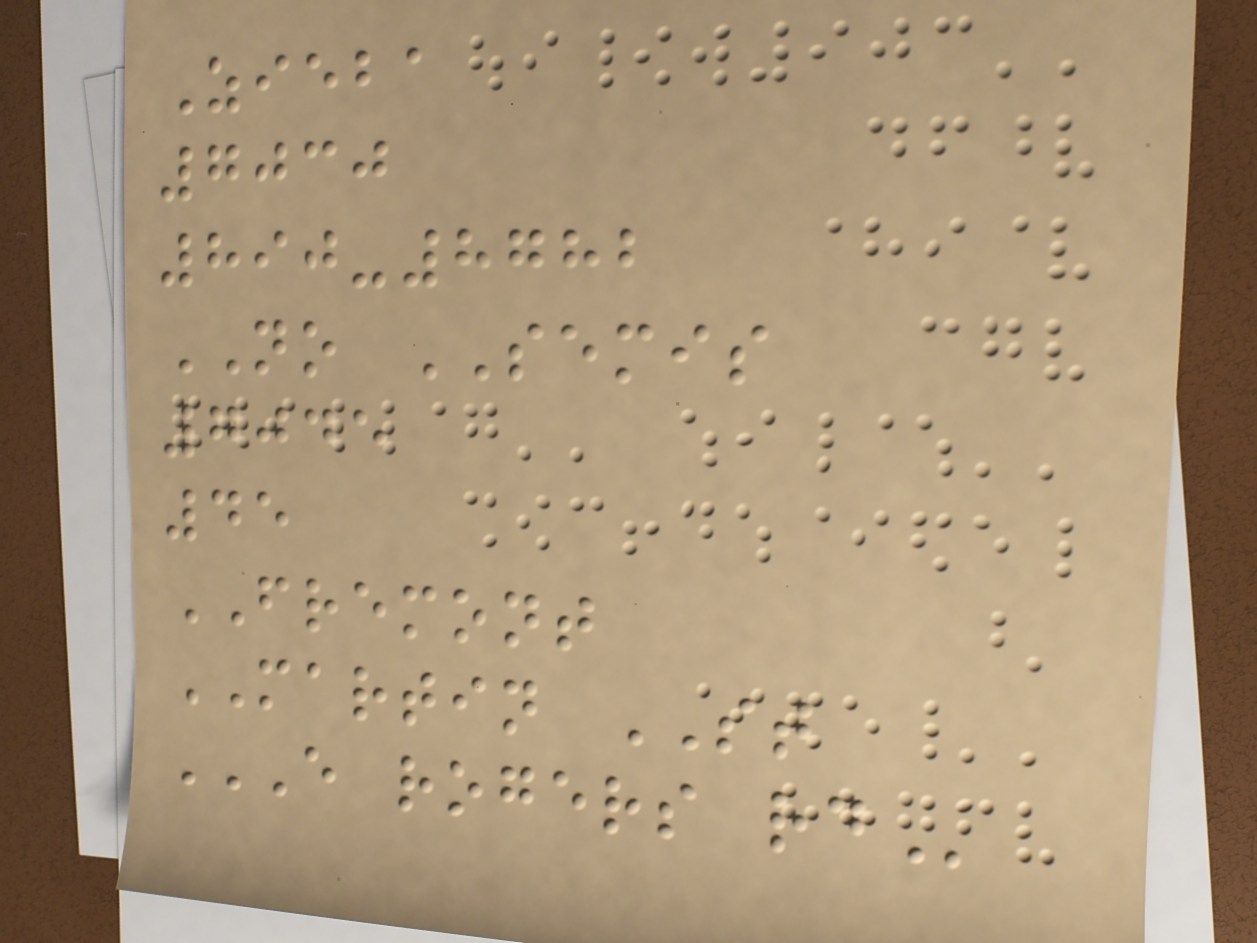Zieba
7030
890-8782
NO SEMIS
7045
45
FREMONT
MARTIN ST
E ROGERS RD
